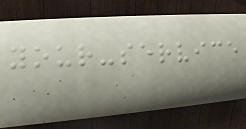your-service
